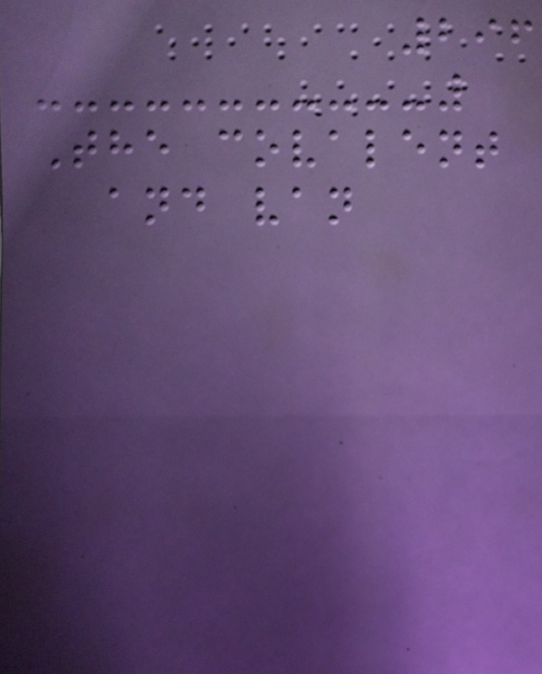296
The covalent
and van
